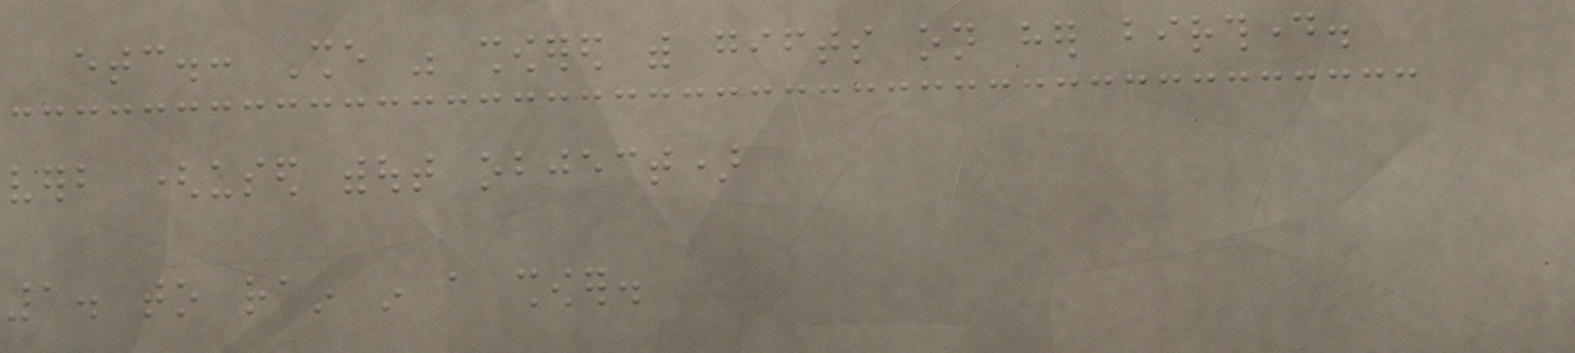etc.: She was showered with gifts on her birthday.
verb (used without object)
1. to rain in a shower.
